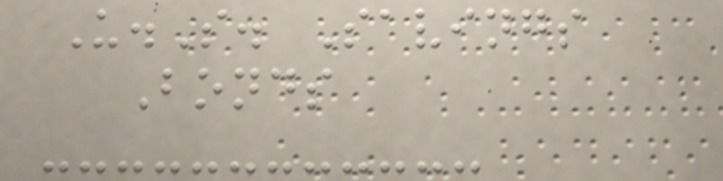U.S. Savings
Bonds
